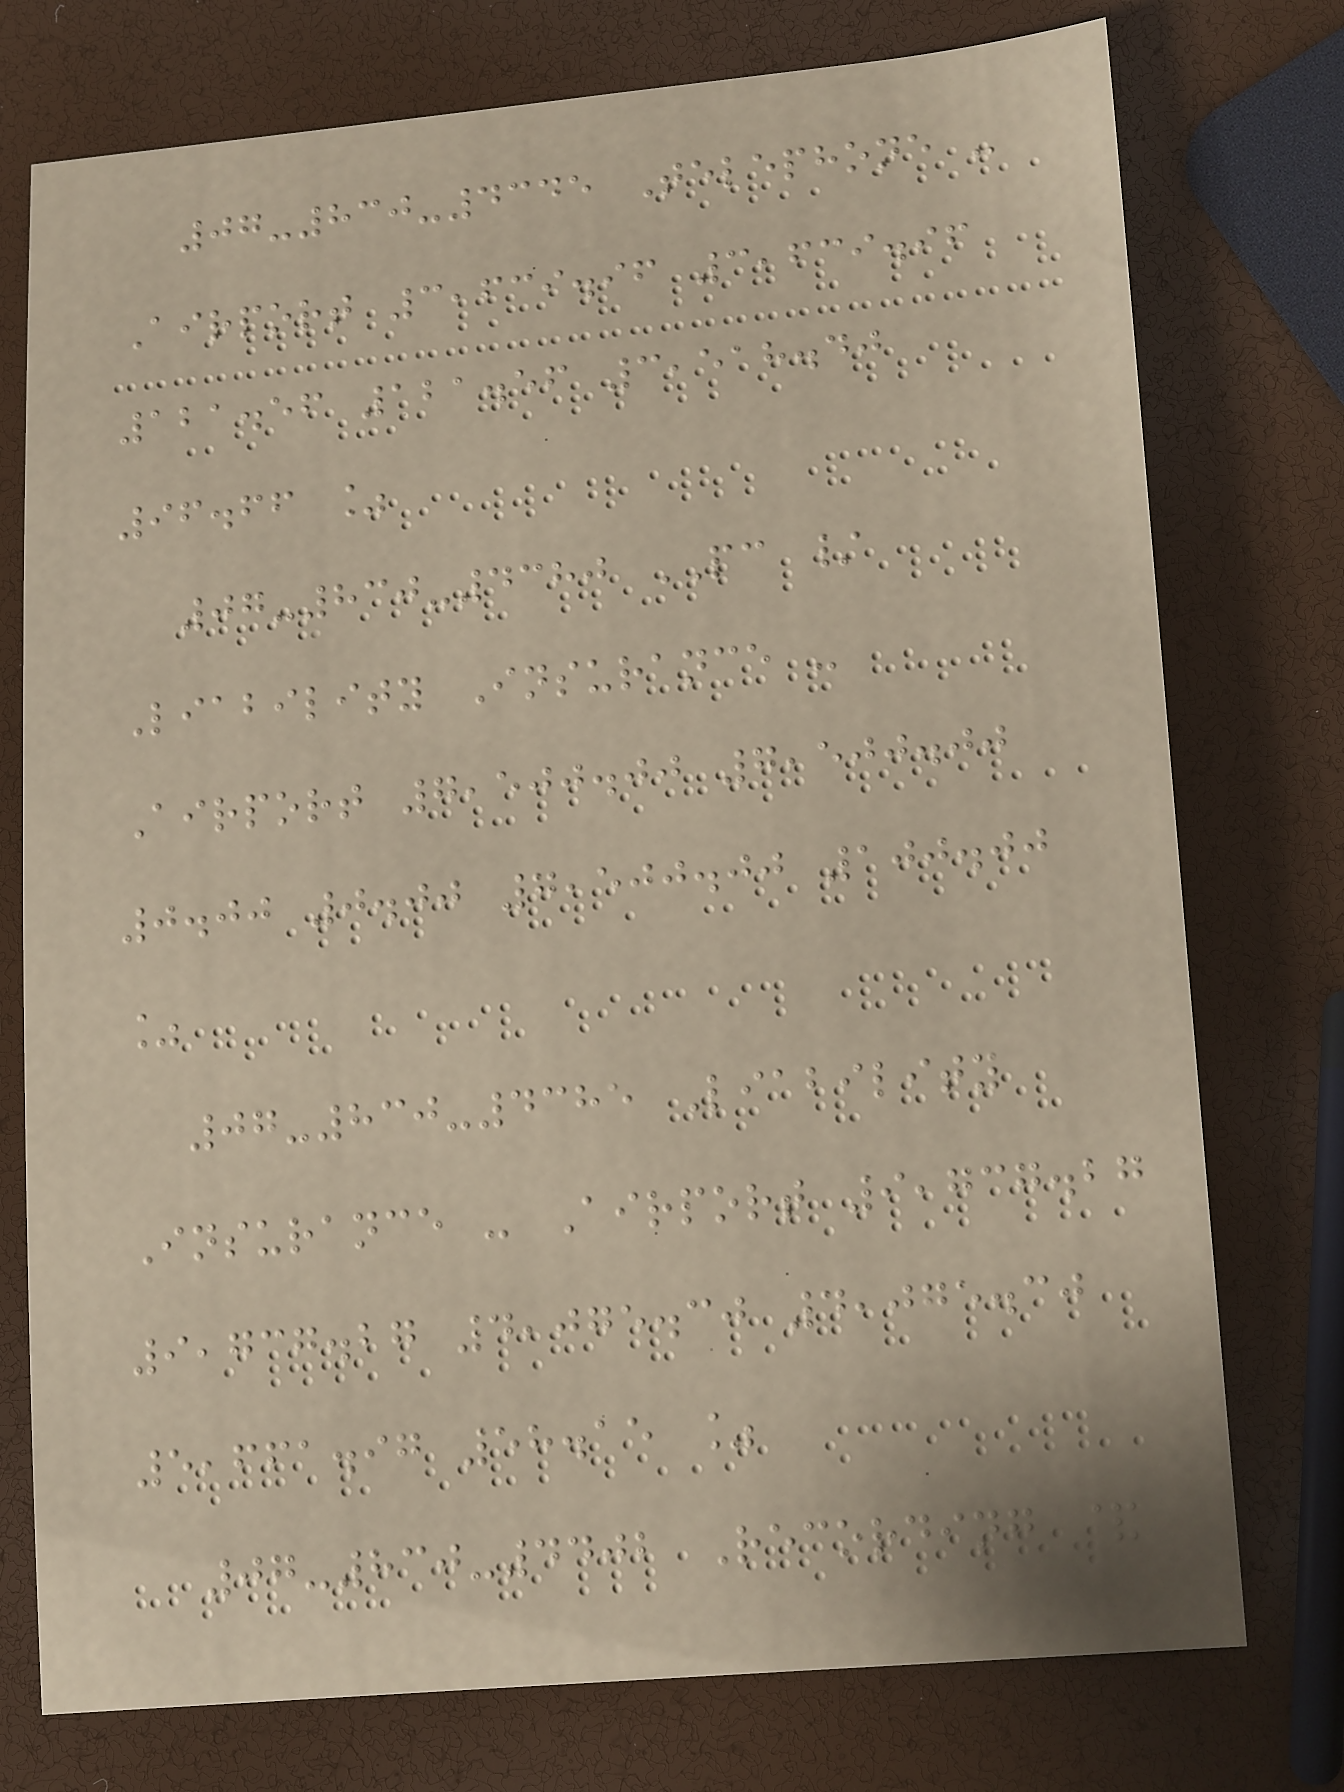07-830-4345 Telephone -
Airport 3,639.96 3,639.96
121.56 121.56 3,518.40
96.66 %
07-830-4380 PC /
Liability Insurance -
Airport 7,500.00 7,500.00
0.00 0.00 7,500.00 100.00
%
07-830-4385 Liability
Insurance - Airport 9,737.27
9,737.27 4,075.30 4,075.30
5,661.97 58.15 %
07-830-4402 Recording &
